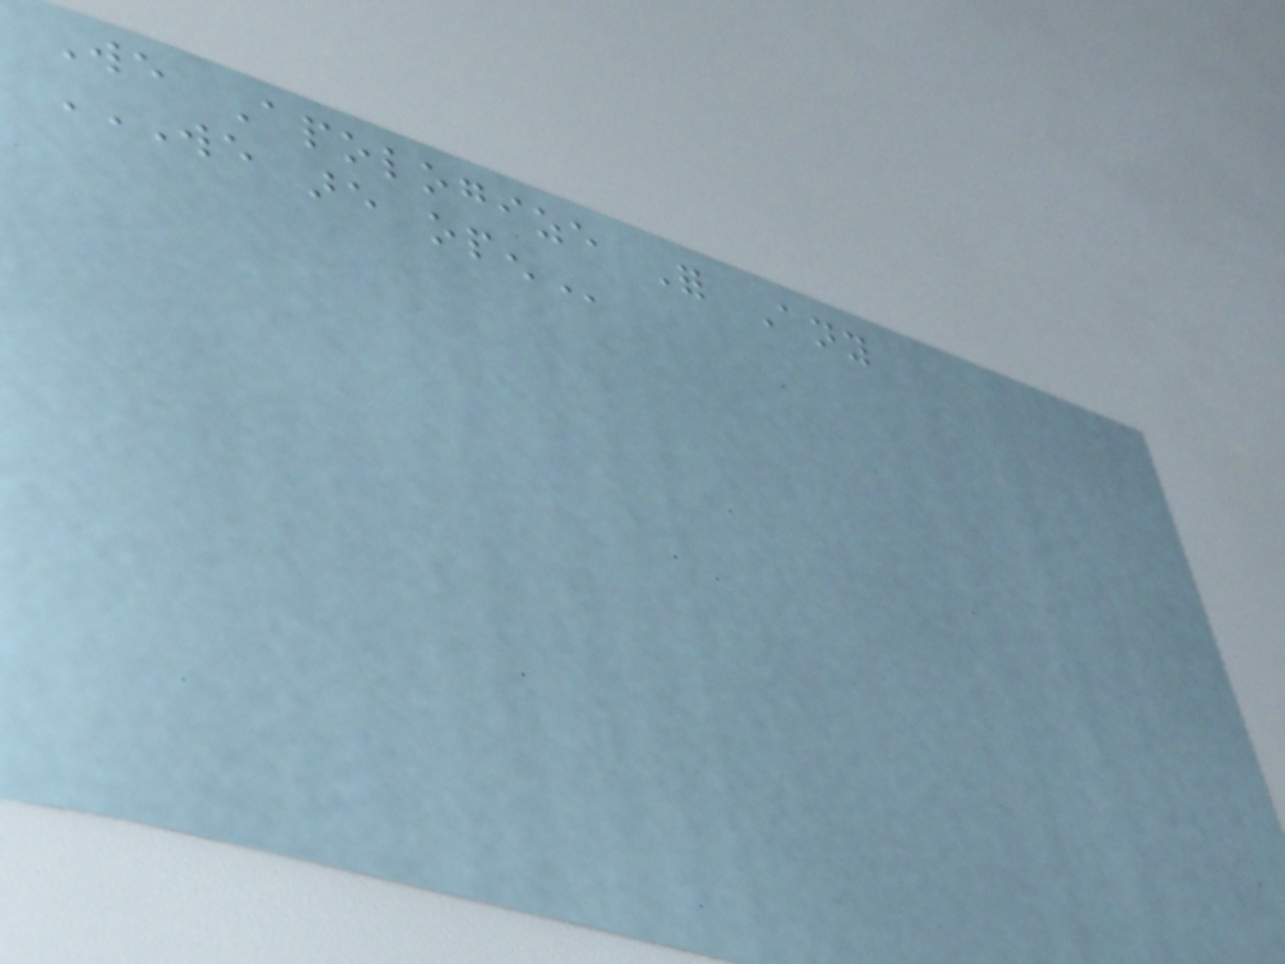We Apologize For Any
WE ARE OPEN
